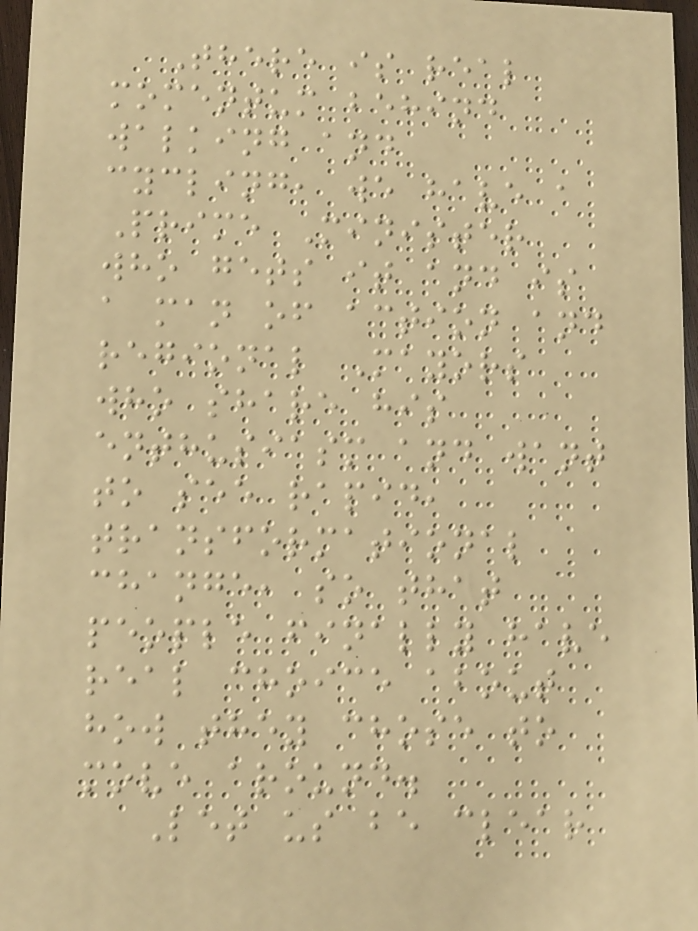There is real
momentum behind
walking and
cycling, we have a
Prime Minister
who gets it and is
a man of action and
regional Mayors
who share his
enthusiasm and want
to see rapid,
transformational
change, so that
people finally have
real choice about
how they chose to
move around.
Let us be clear
